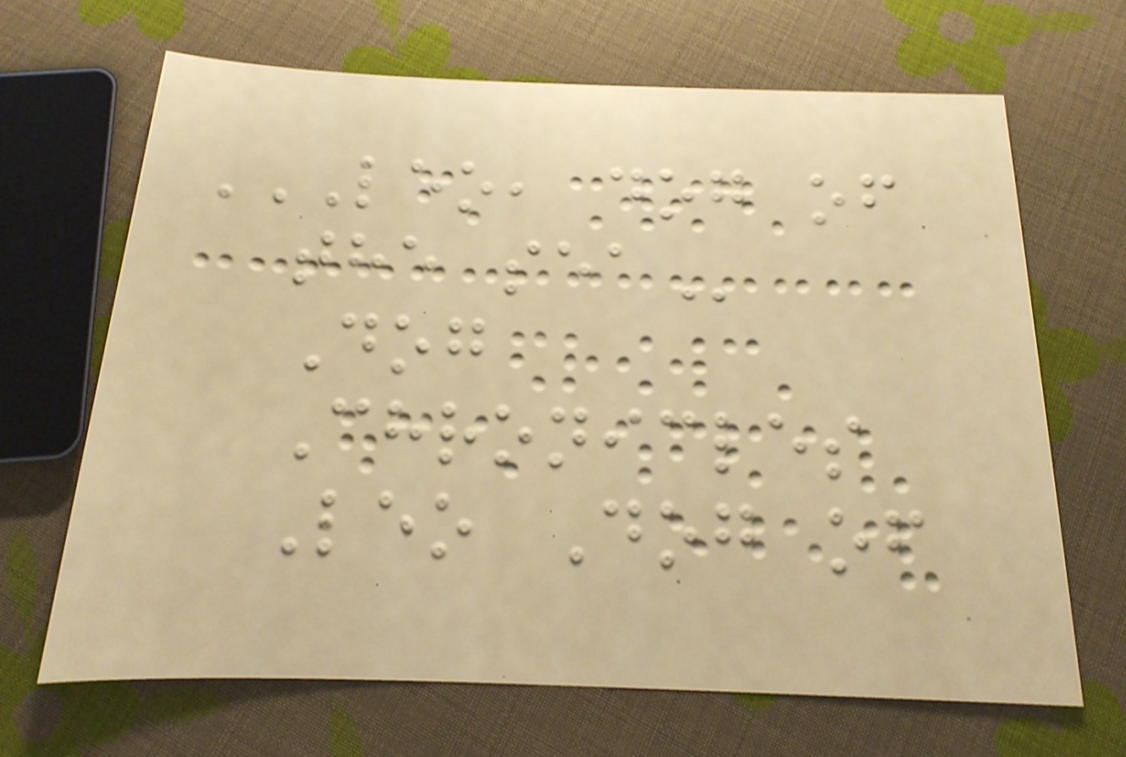LEO, DOG OF
THE SEA
Dog
Chronicles
Leo Dog of
